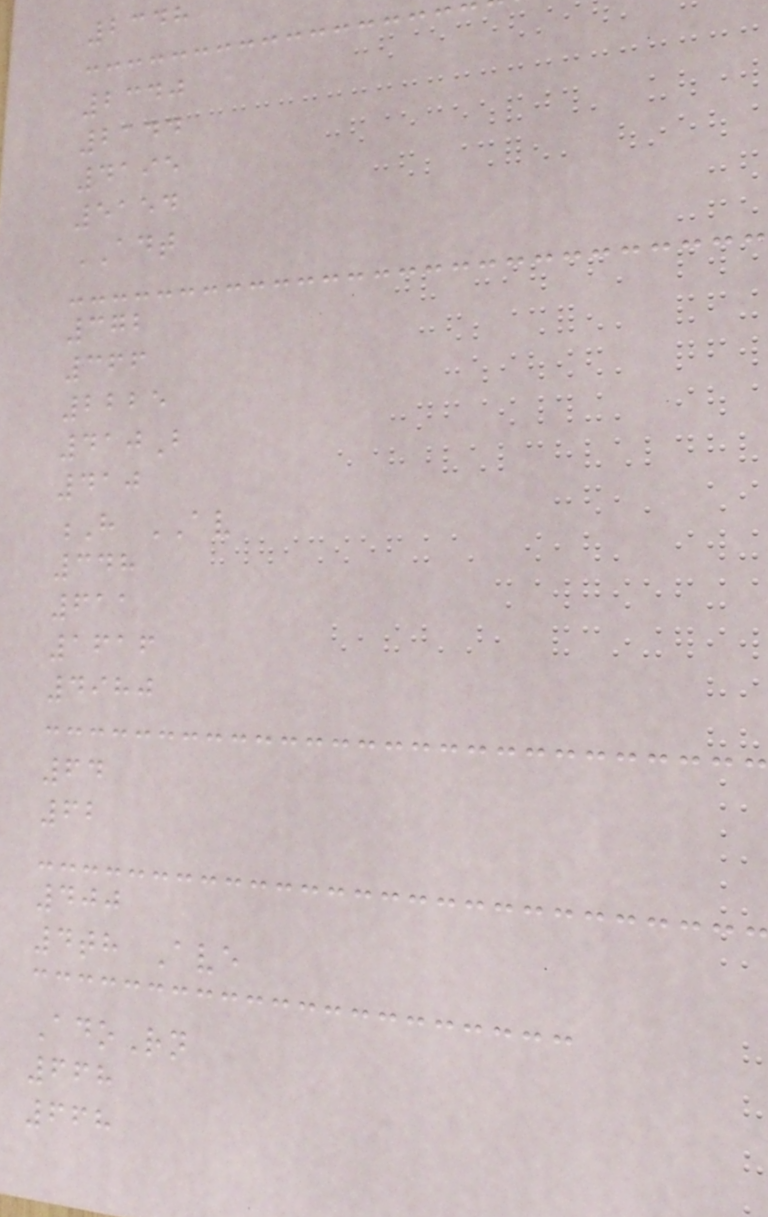2348
2340
2144
4195
5154
ADT
372
366
2225
410B
410
H AV
348
611
1616
4980
64
62
400
4th Ave
AdoRn
668
668
